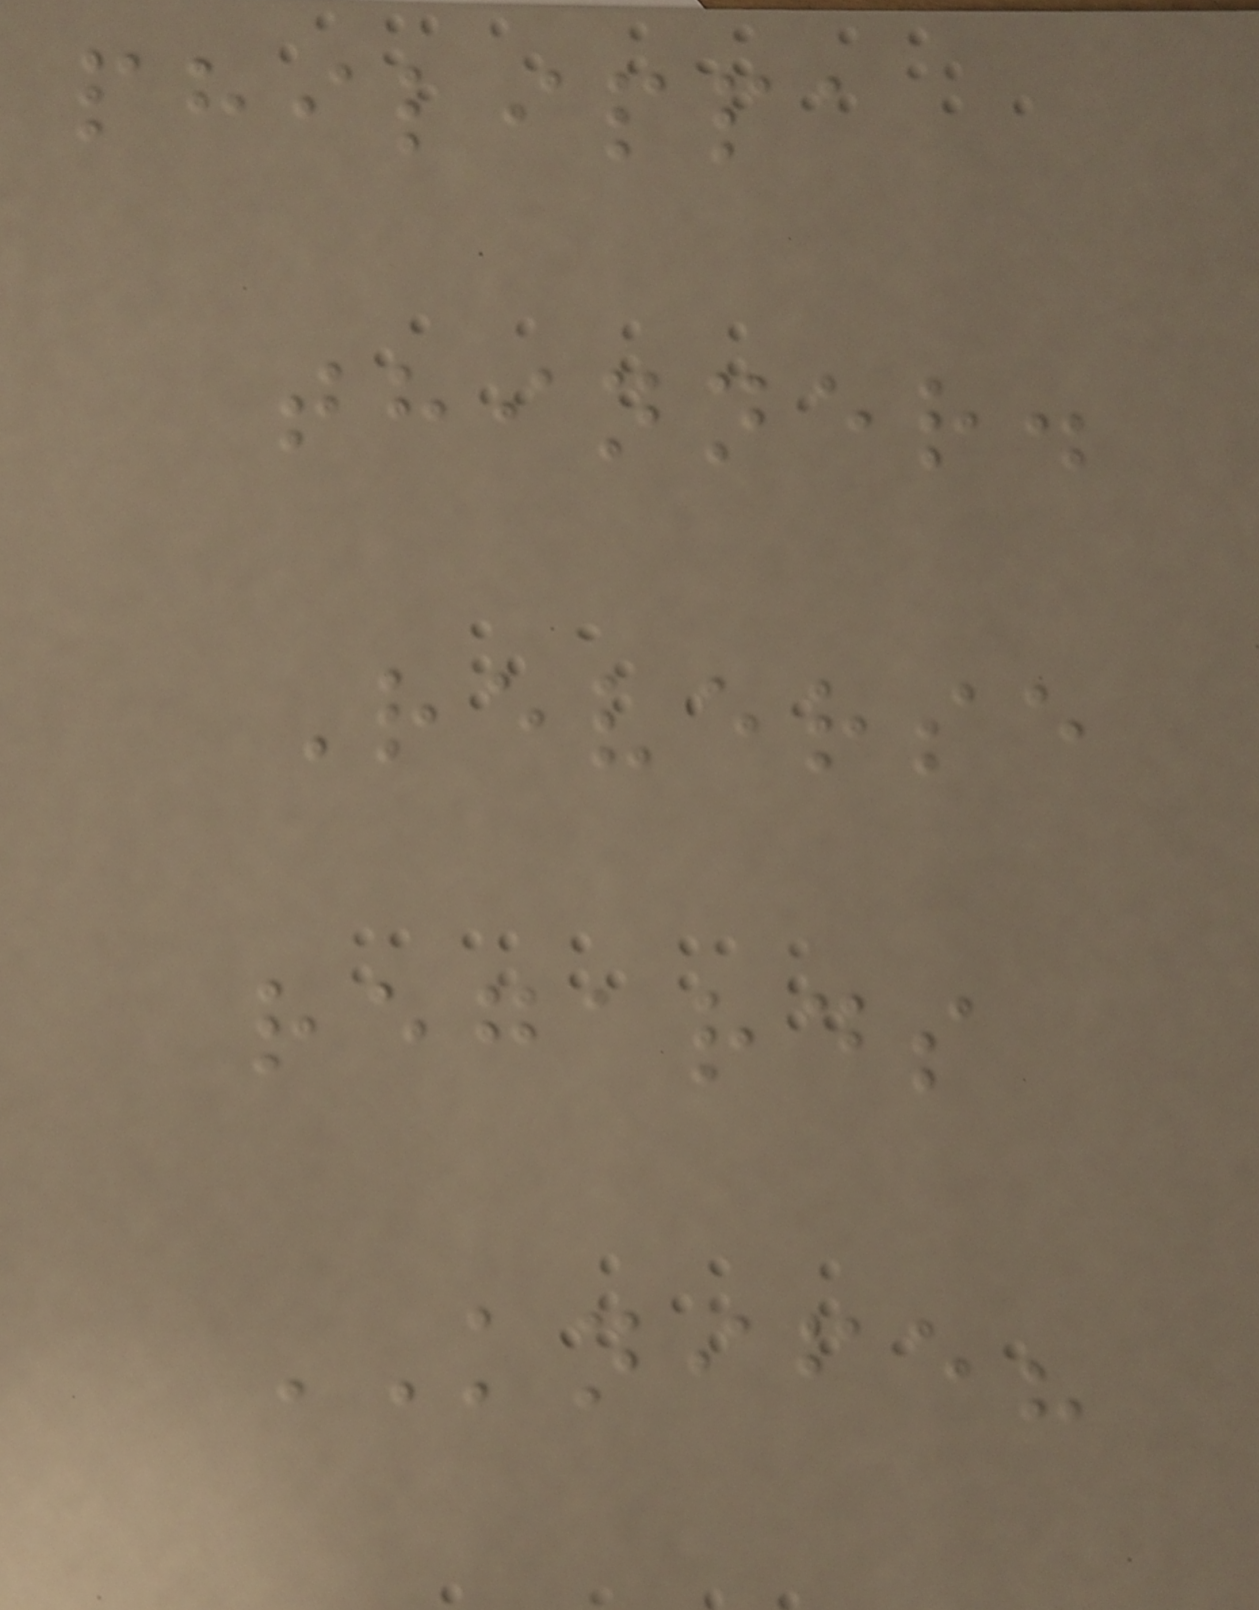philippa
thinner.
Reverse
regards
KNIFE?
